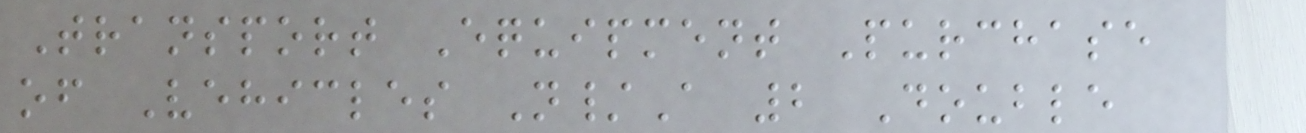Transport Equipment Purchase
of Vehicles N/A 2 Double
